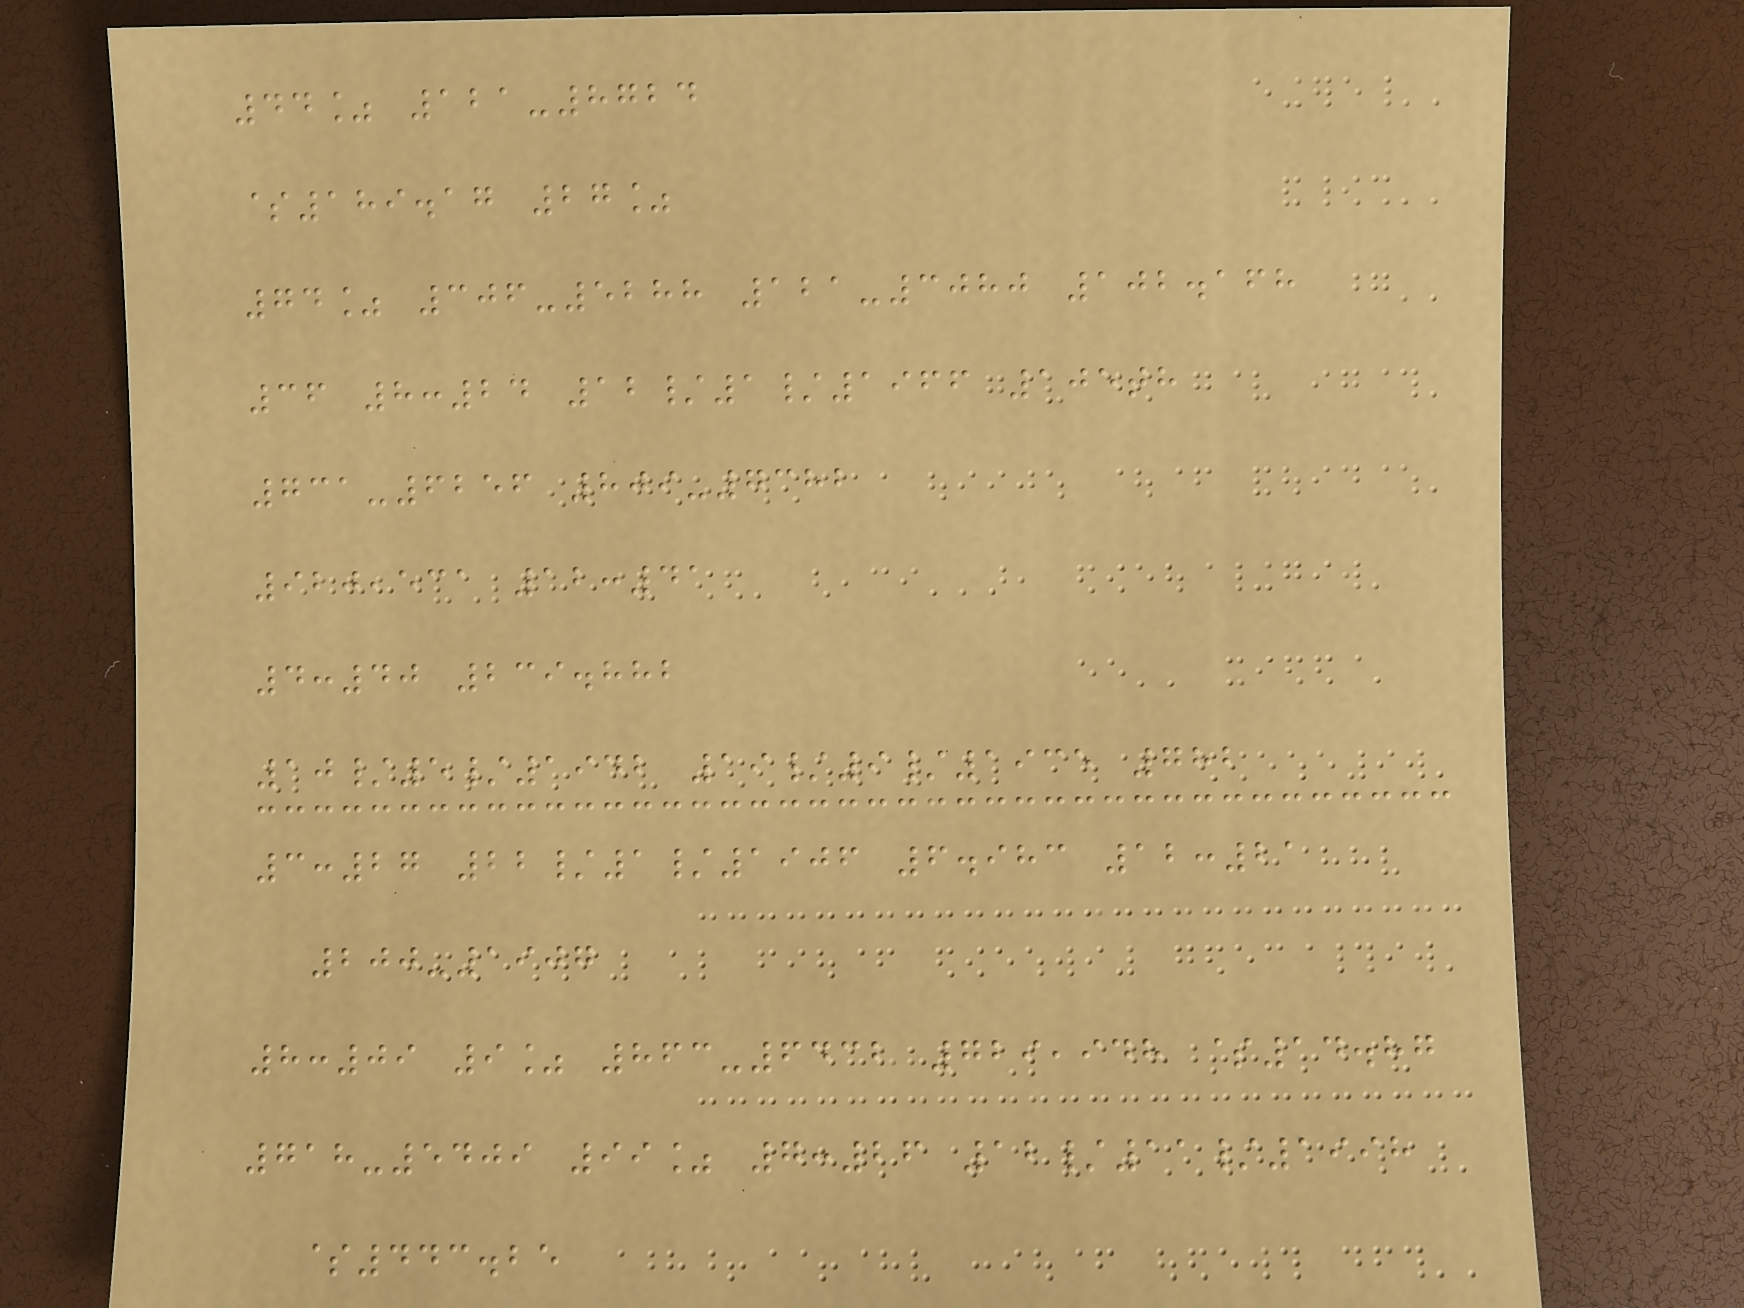44% 121-8724
$189.17 27%
74% 306-5288 121-3080 102.168
36 8:24 12/1/1966 105th
731-6256 809-7382
920,531 12:41
4:40 239.882
10/5/1942 19/9/1935 782
3:27 22/1/1906 6.983 12:21
200-1907
8:09 9% 863-6432 729,948 $14.87
718-5409 99% 7:26 12/11/1998
$443.25
